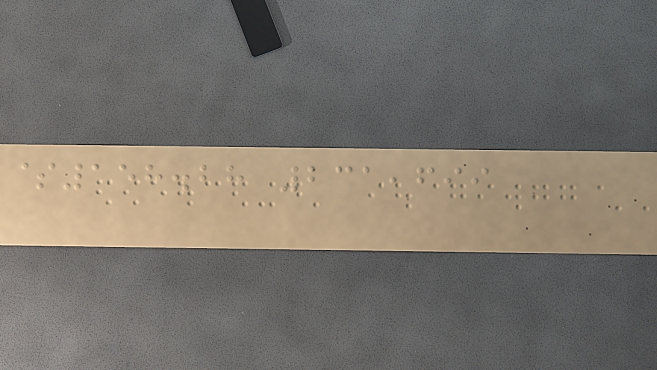$158.28 231,699
